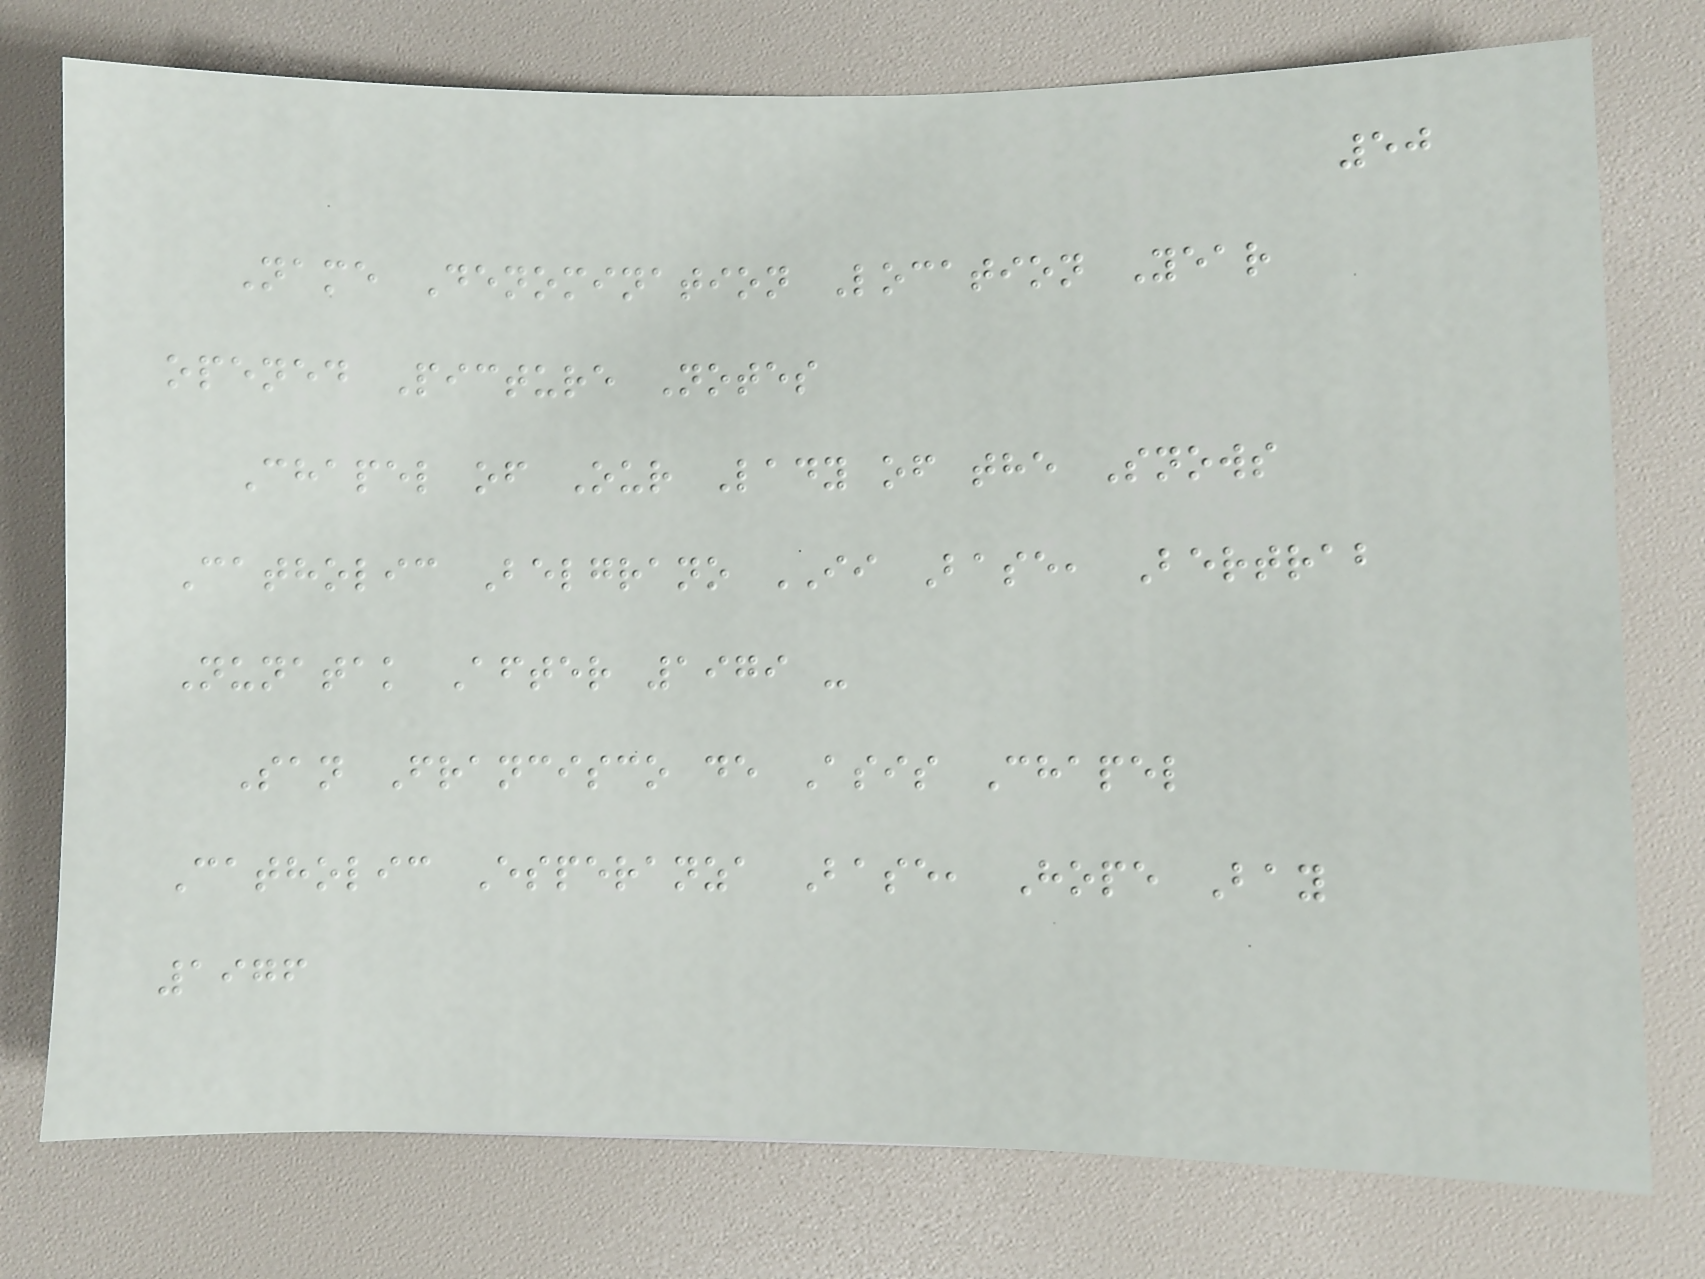50
Name Denomination Location Year
opened Picture Notes
Chapel of Our Lady of the Snows
Catholic Belgrano II Base, Bertrab
Nunatak After 1979 -
San Francisco de Asis Chapel
Catholic Esperanza Base, Hope Bay
1976
